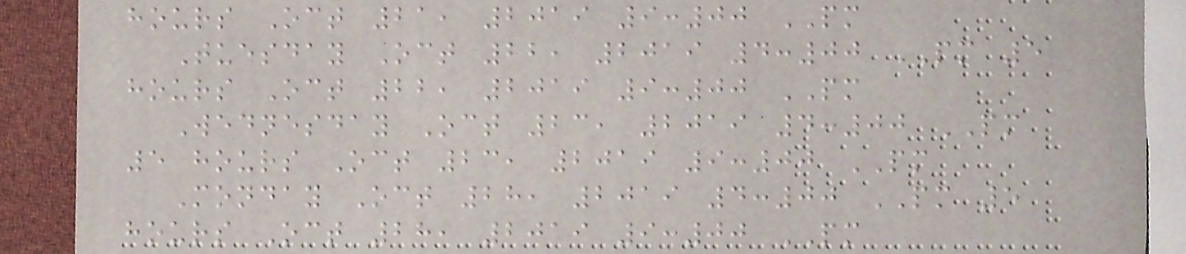hours Oct 21, 2019 9:00 PM
Tuesday Oct 22, 2019 4:00 PM 5
hours Oct 22, 2019 9:00 PM
Wednesday Oct 23, 2019 4:00 PM
5 hours Oct 23, 2019 9:00 PM
Monday Oct 28, 2019 4:00 PM 5
hours Oct 28, 2019 9:00 PM
